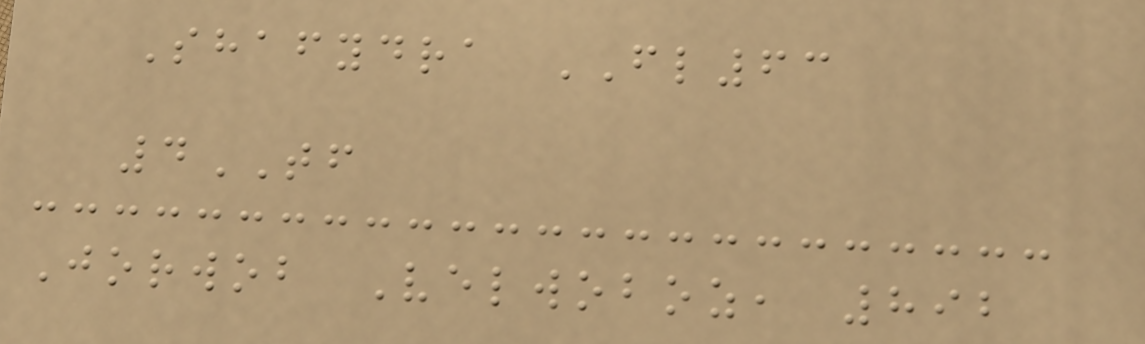Shafydra FL63
4TF
Jorwob Velwoboz, 892
